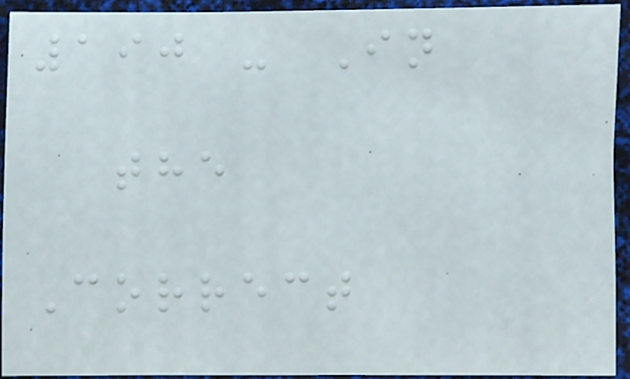190 - In
the
Correct
